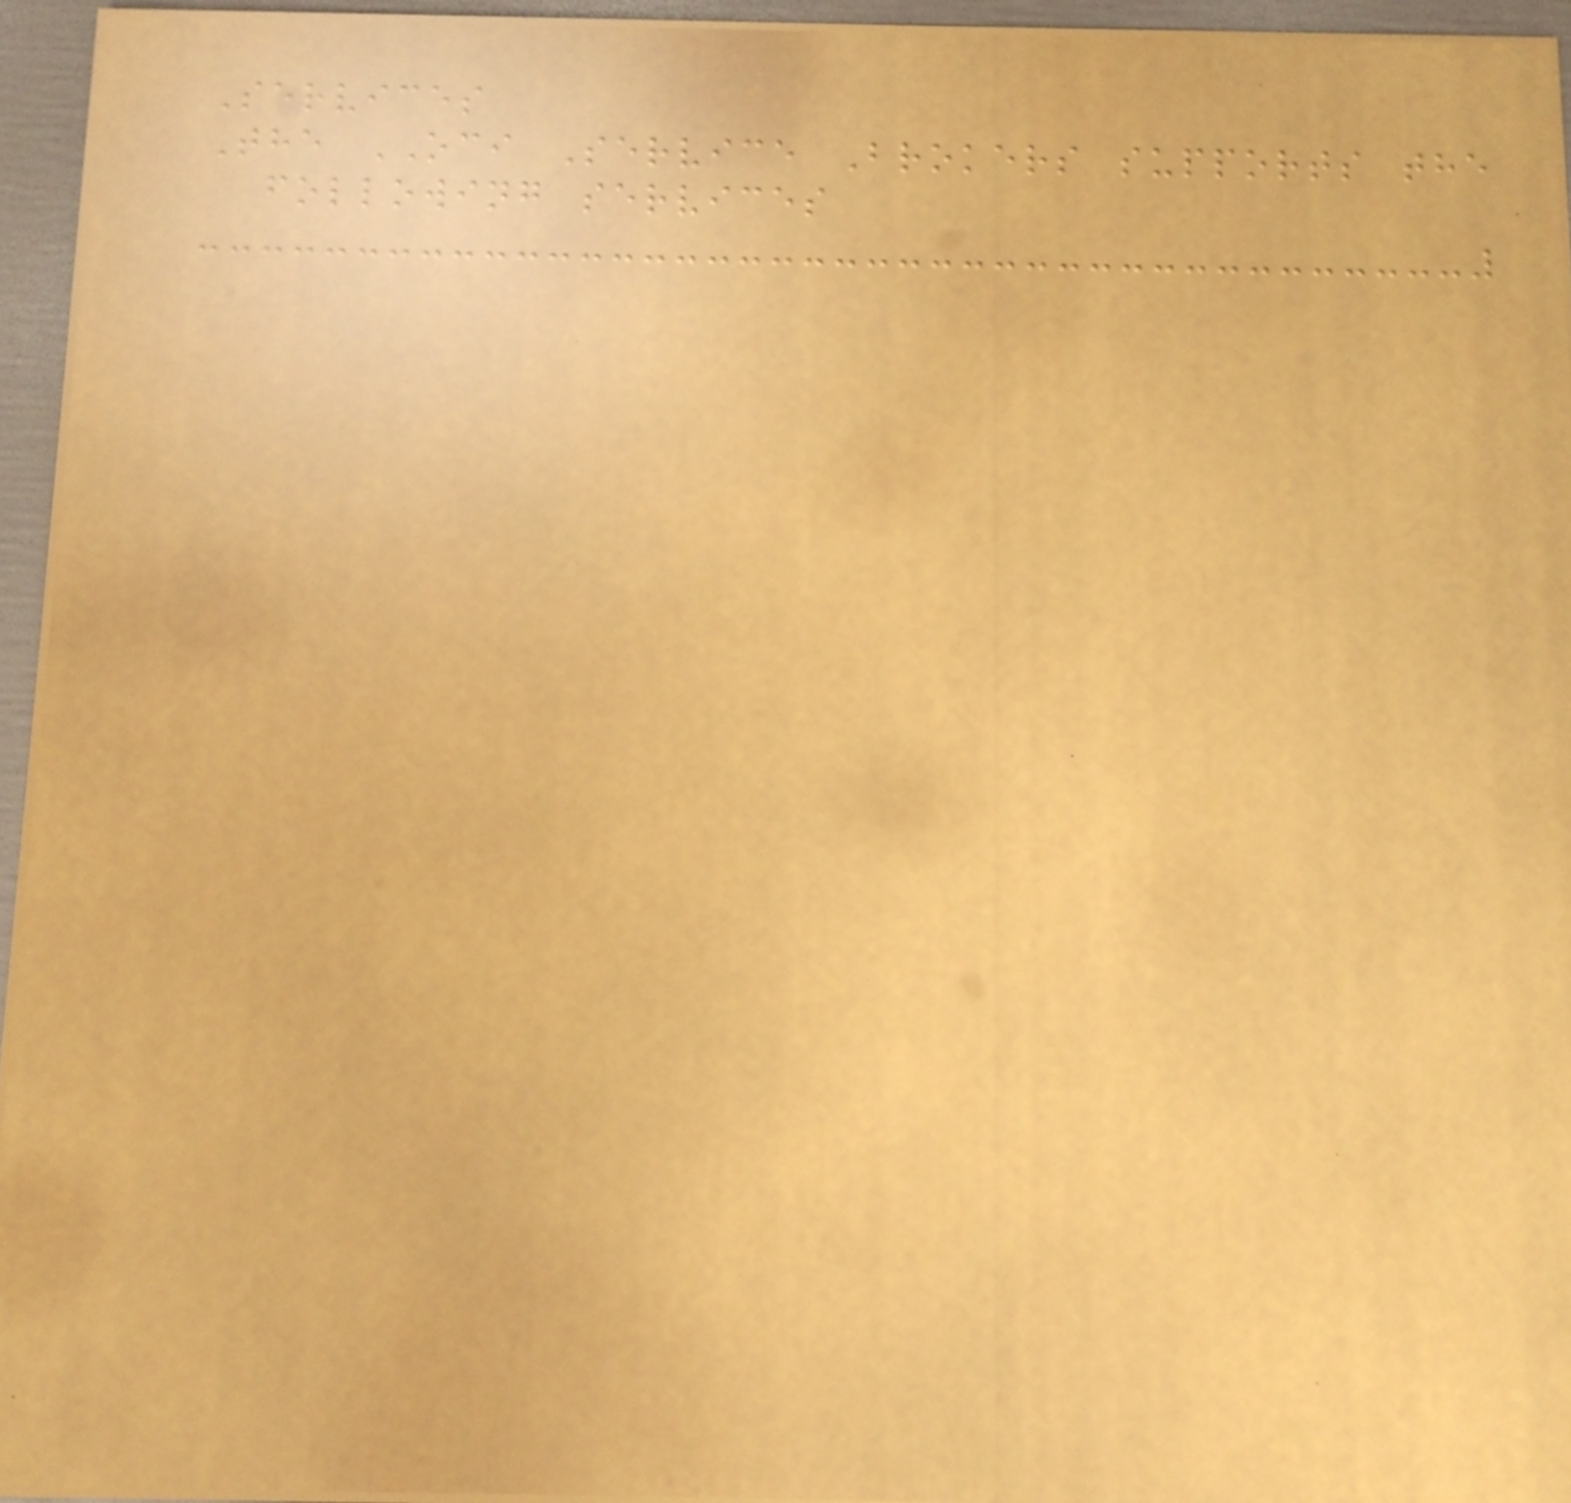Services
The OCI Service Brokers supports the
following services
